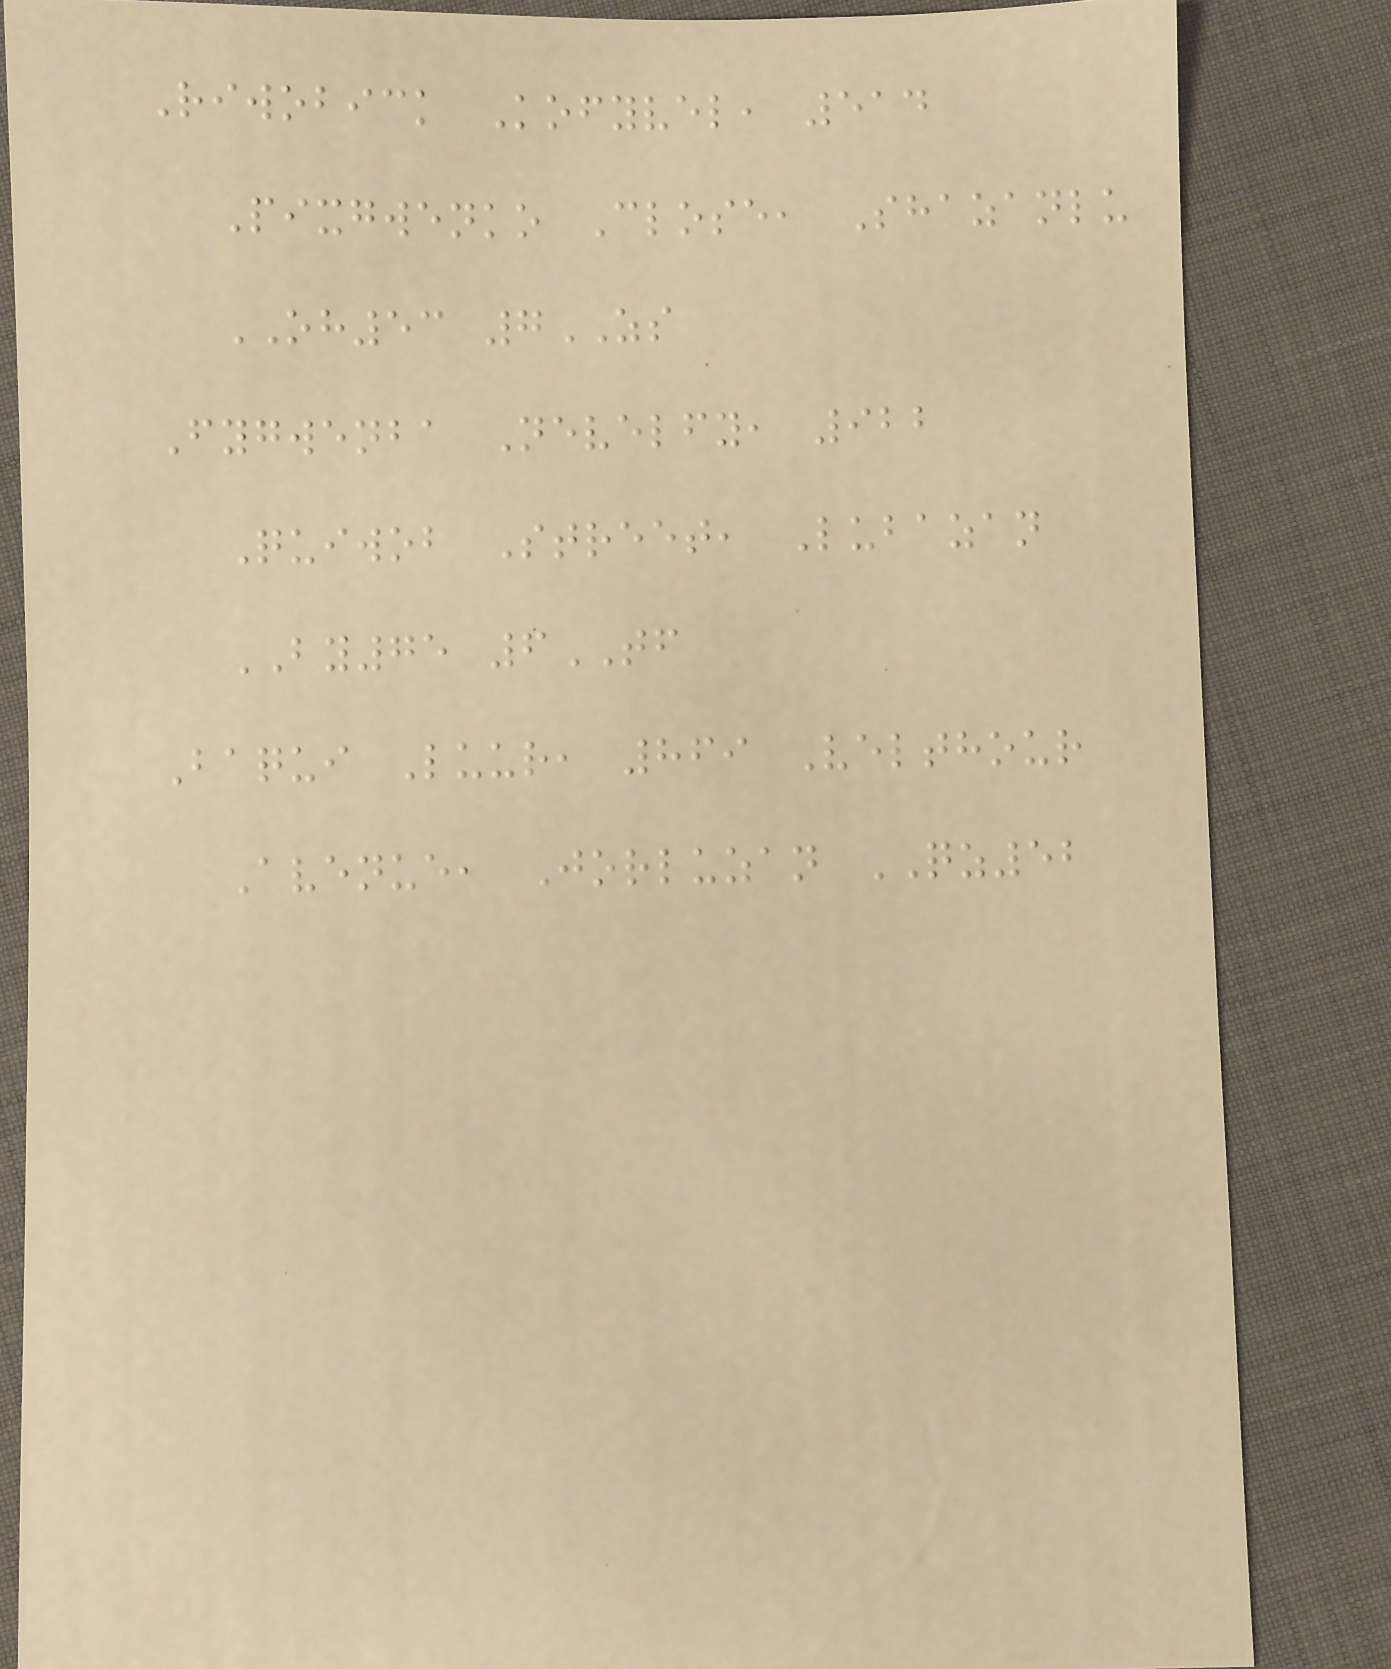Riwobick Kofyvel, 514
Pixgwenko Close, Shazanlu
OH53 7ZS
Fygwenba Nevelfy, 922
Quiwob Street, Lubazan
BY75 6TF
Baqui Luur, 869 Velthour
Avenue, Jorluzan QZ52
